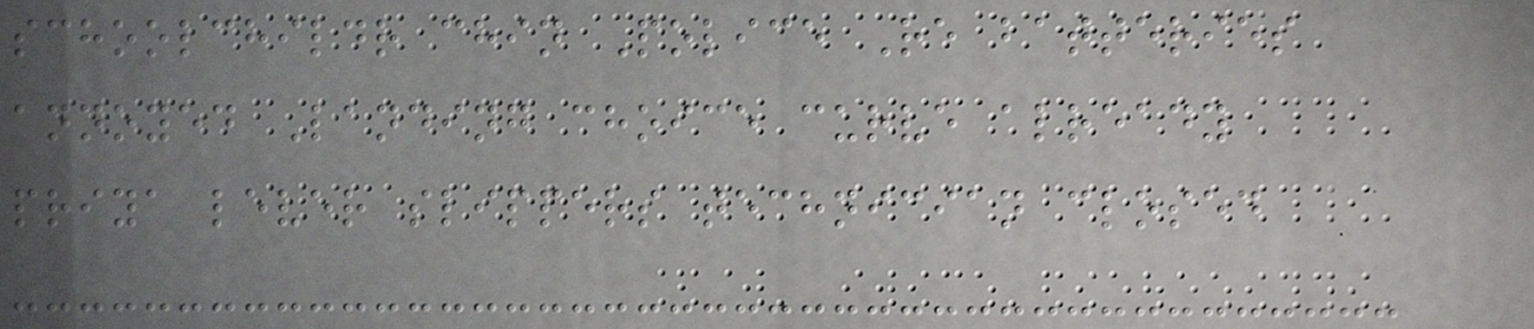schoolchildr chin Police Re batteries
annoyed Landing choice curve already
priya lever slippers technician closed
